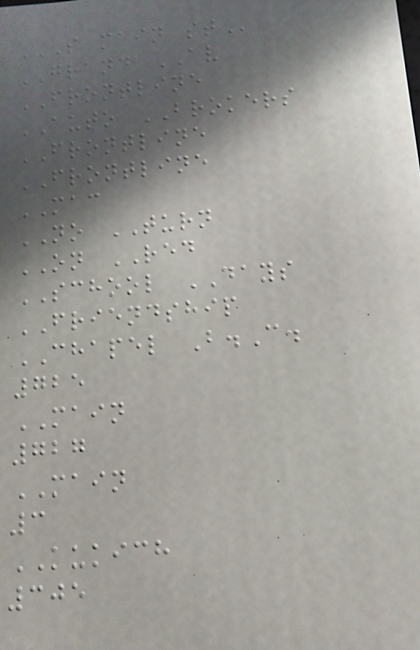S MAIN ST
GRAND AV
FRONTLINE
AUTO BROKERS
FRONTLINE
FRONTLINE
MAC
NO TURN
ON RED
SCHOOL DAYS
FRIENDSHIP
CHAPEL B.C.
725
MAIN
727
MAIN
3
KUKICH
305
